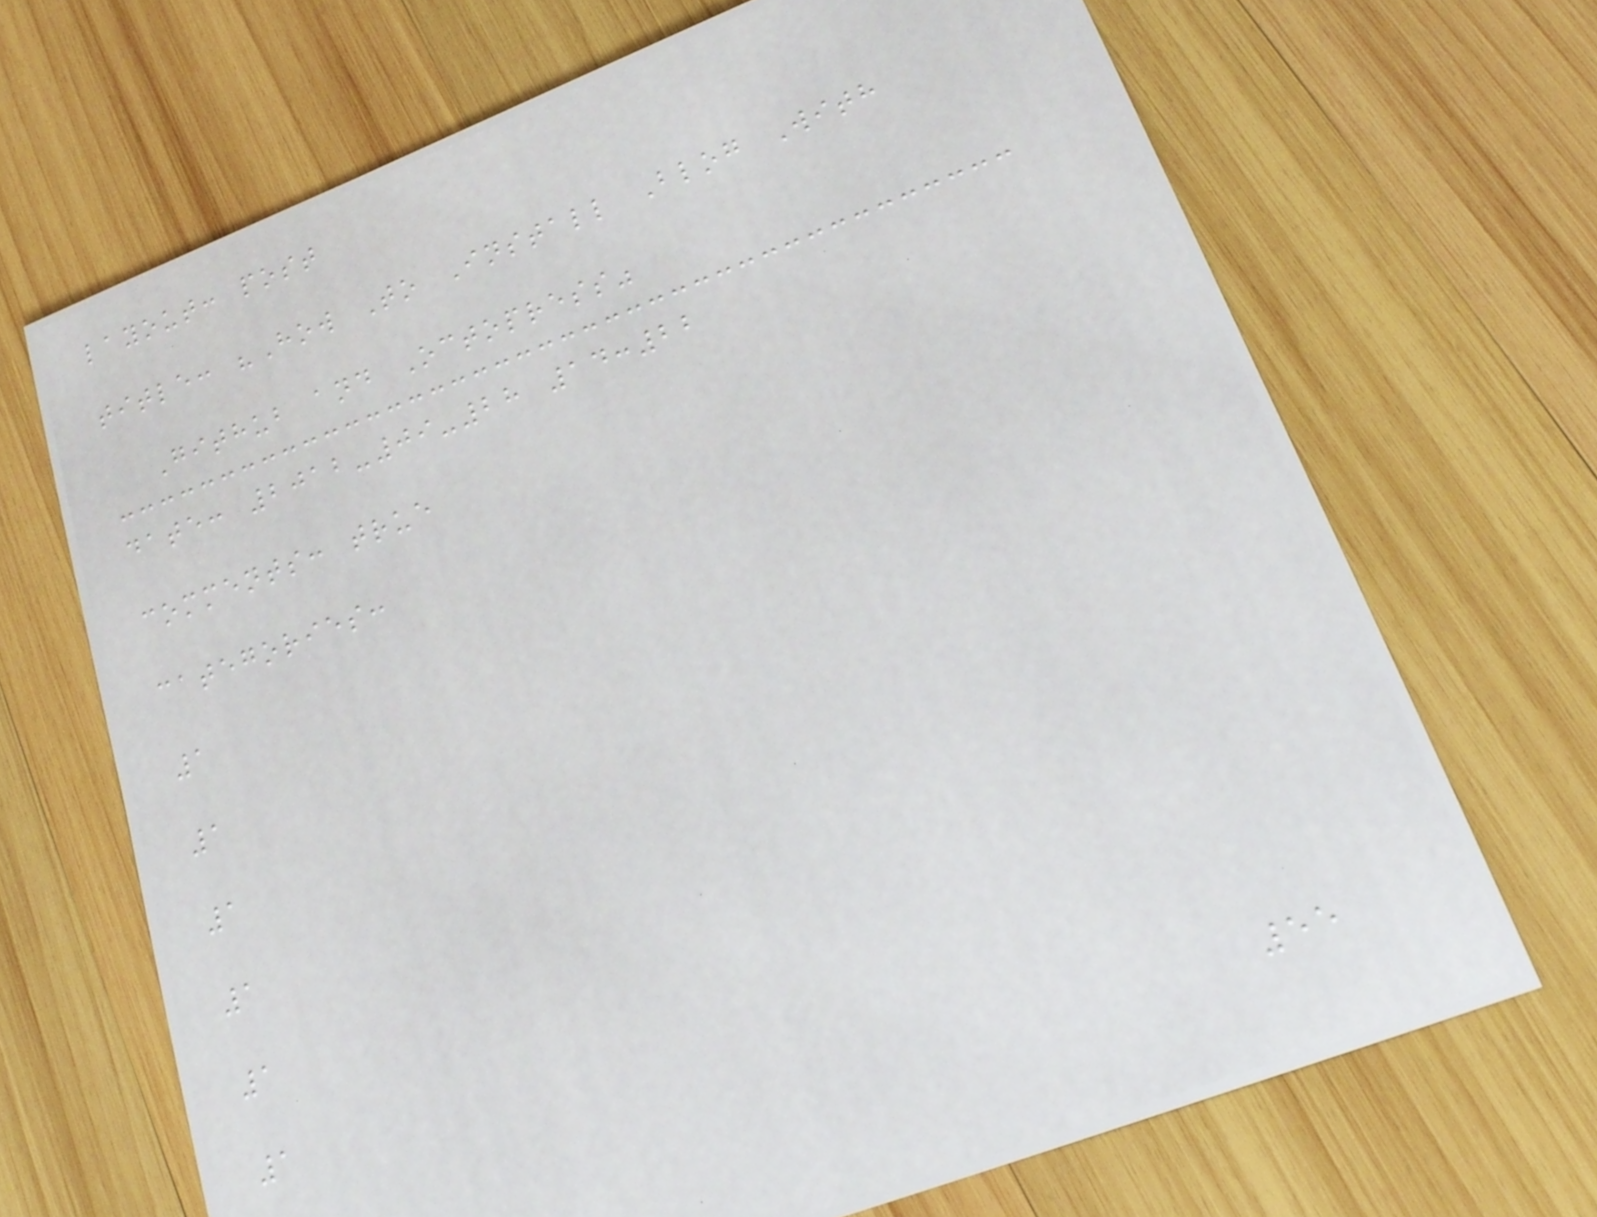layout: post
title: "How To Install Blog With
Github and Octopress"
date: 2012-09-28 14:22
comments: true
categories:
1
1
1
1
1
1
55
